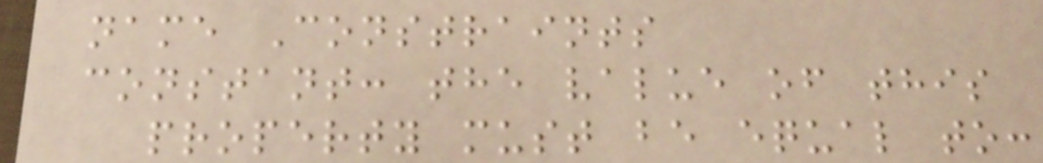name Constraints
constant: the value of this
property must be equal to:
